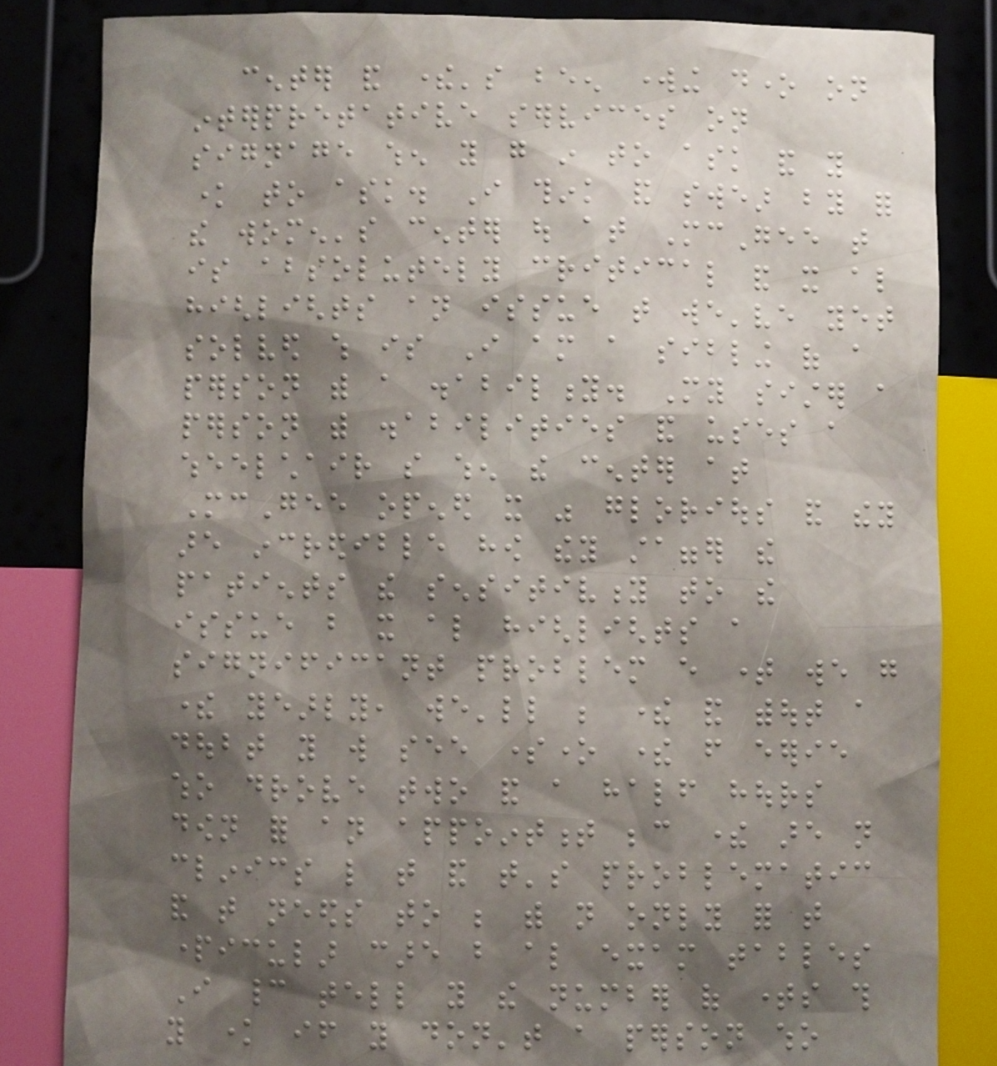center and there's been working done on
interpretative services on
signage when you go in to ask and you
know to ask. I think and swear by for
the women's center out at McGee that
is absolutely critical and it also
highlights an issue that we've yet
solved which is I am a sibling of a
person with a disability. My sister a
person with disabilities and uses a
wheelchair so when the center at
McGee opened it was glorious and they
are incredible how they stagger the
patients the sensitivity to the
issue but it also highlights a
significant problem every time we go
there yearly, we'll be there and without a
doubt you will see someone there from eerie
who drove two and a half hours
down for an appointment because there are not
clinics like that and that's problematic
and that needs to be with not only for that
particular care but also exam tables
I cannot tell you the number of times this
you know if you don't a person who
